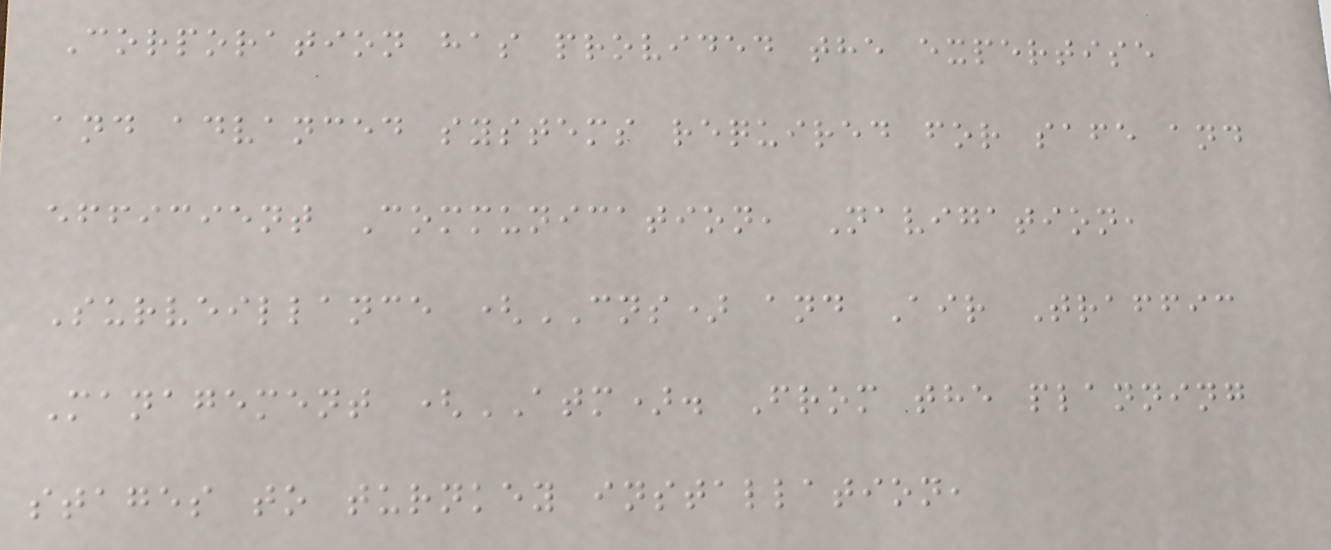Corporation has provided the expertise
and advanced systems required for safe and
efficient Communication, Navigation,
Surveillance (CNS) and Air Traffic
Management (ATM). From the planning
stages to turnkey installation,
